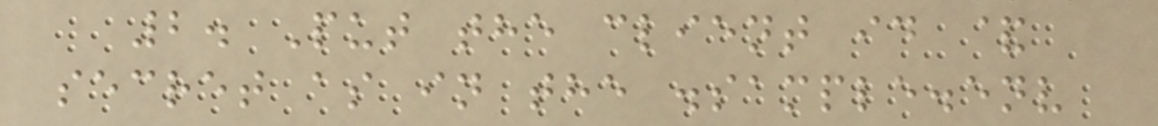2. Put the client id &
secret as in the .sample.env
